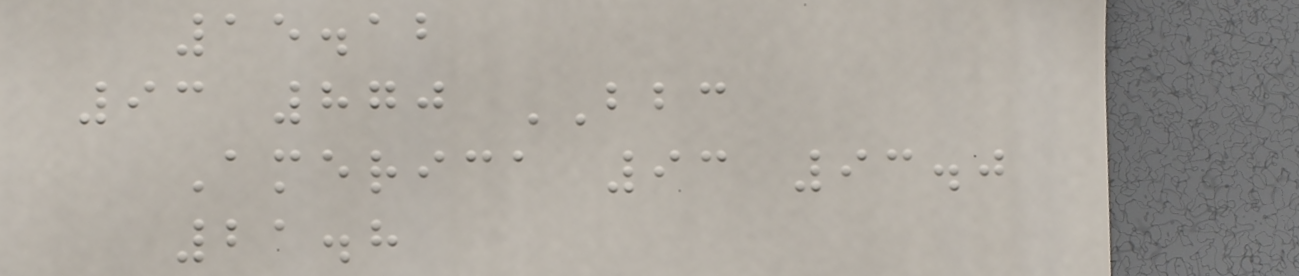15.12
93 870 BBC
America 93 93.0
21.8
